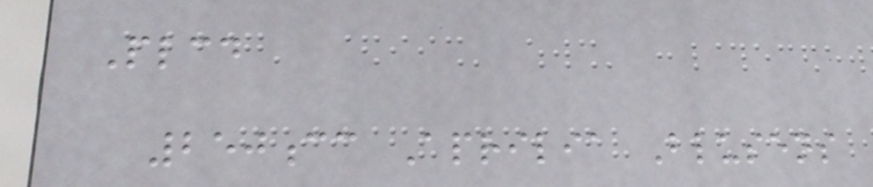Plcd
250cc Aprilia Blusens
